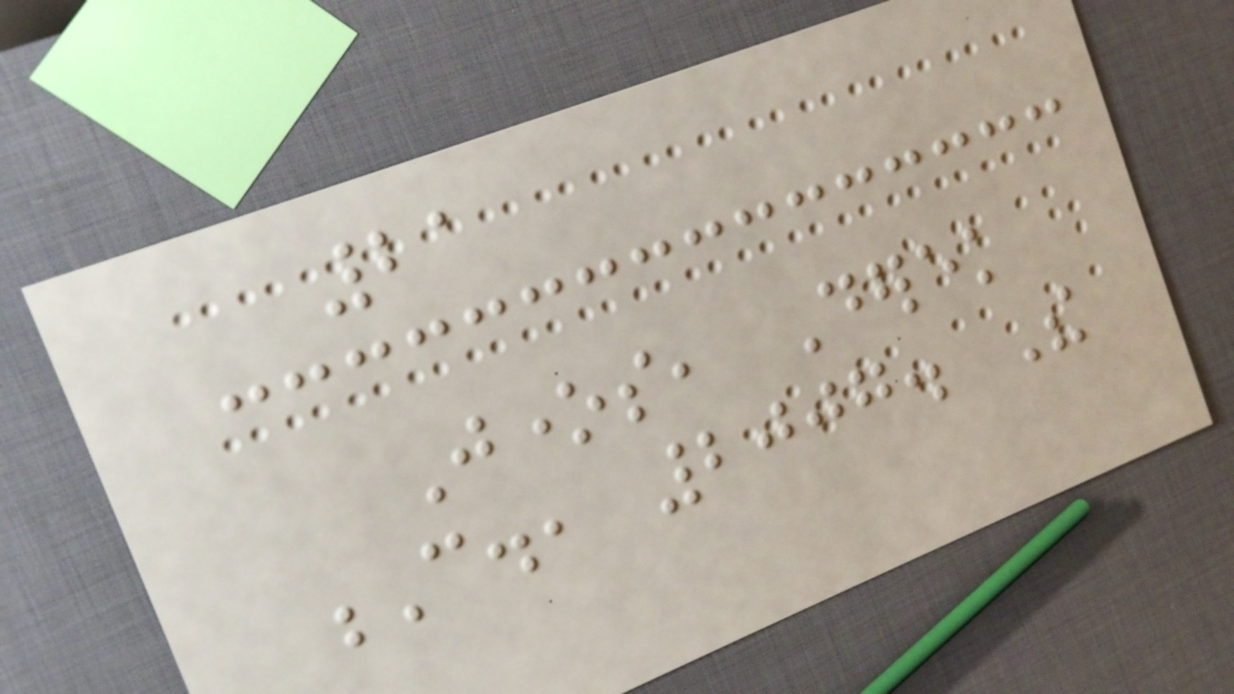21
Jones, Derek
C., 2007. The
